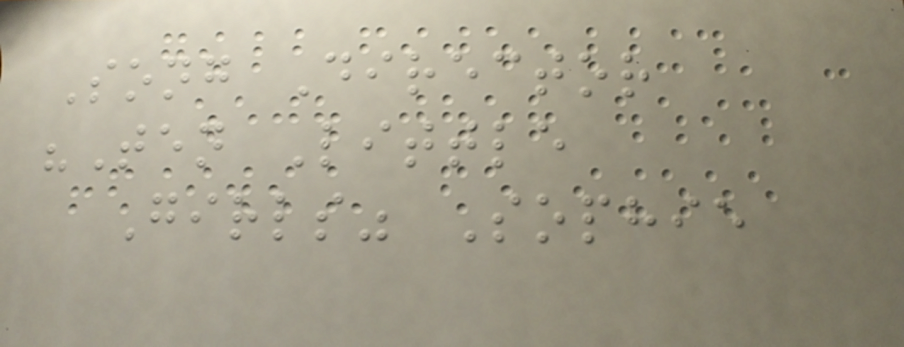Song Director
"Ten Little
Girls" Sophie
